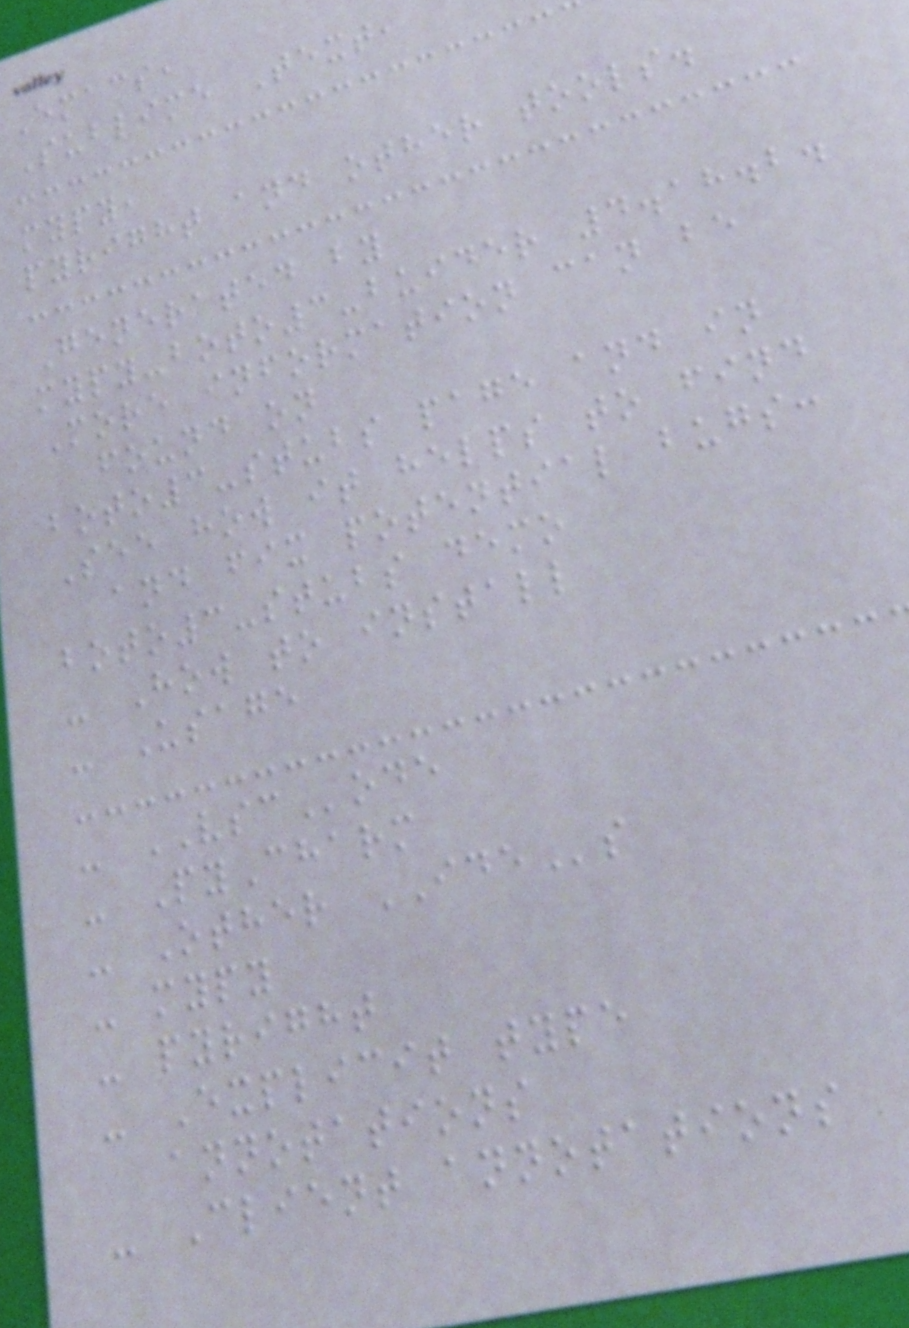Emacs,
Sublime Text,
mypy,
pyright and other tools.
Generated by
mypy-boto3-buider 4.18.2.
More information can be
found on
boto3-stubs page and in
See how it helps to find
and fix potential bugs:
boto3-stubs demo
- How to install
- Usage
- VSCode
- PyCharm
- Other IDEs
- mypy
- pyright
- Explicit type
annotations
- Client annotations
